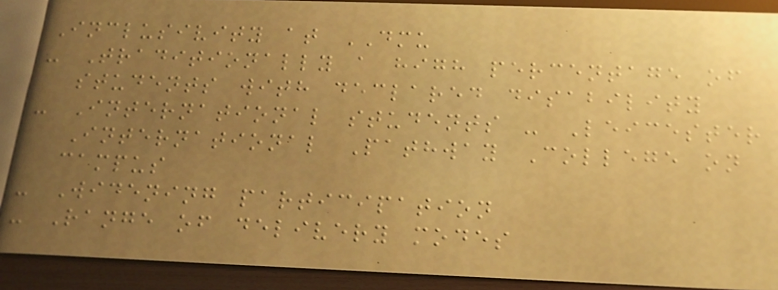Inclusivity at DMU
- Traditionally a high percentage of
students with declared disability
- International students - Leicester
International Pathway College on
campus
- Widening participation
- Range of delivery modes
